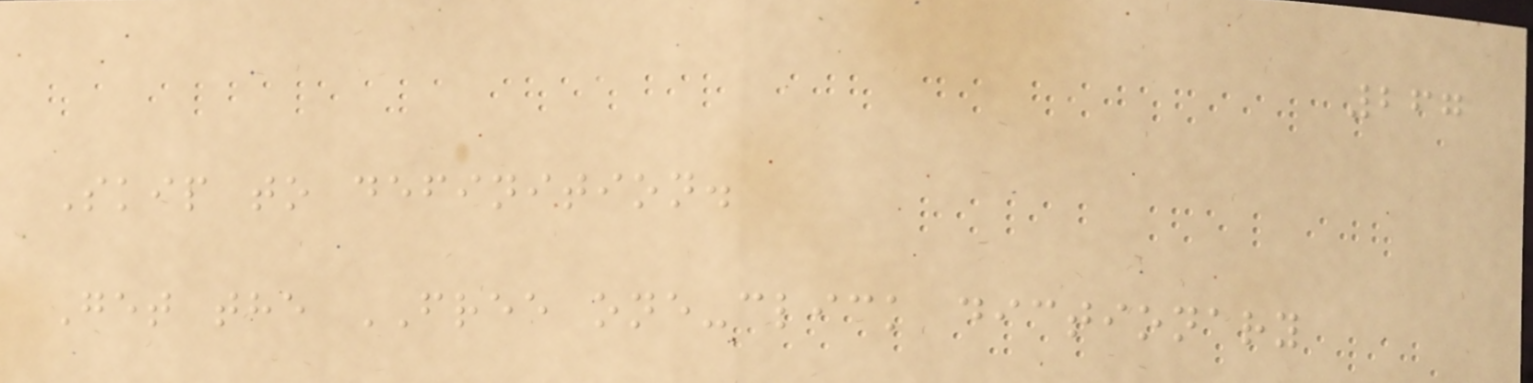267
Skip to definition.
Get the FREE one-click dictionary
